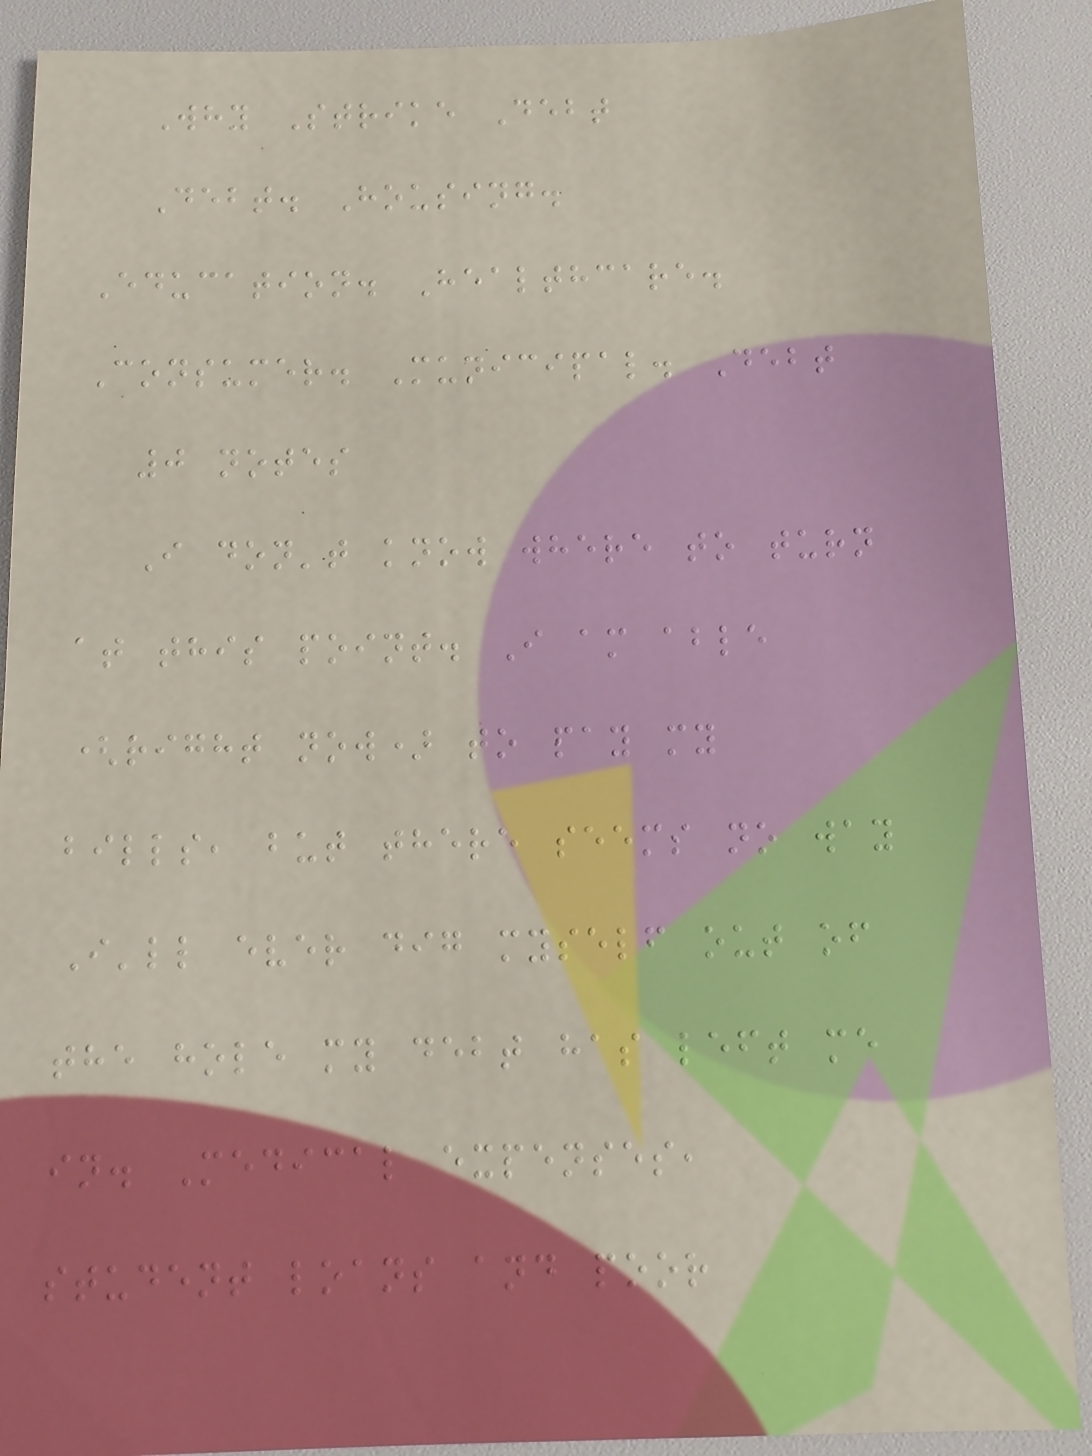Why Strike Debt
Debt. Housing.
Education. Healthcare.
Consumer. Municipal. Debt
0 notes
I don't know where to turn
at this point. I am able
(right now) to pay my
bills, but there seems no way
I'll ever dig myself out of
the hole my debt has left me
in. Medical expenses,
student loans and poor
